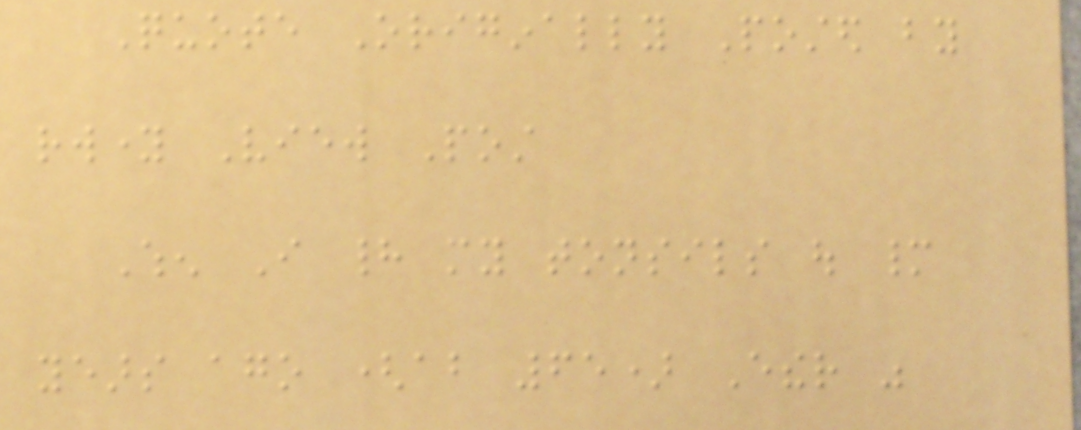Quote Originally Posted by
rwyoung View Post
When I had my tonsils out many
years ago (about 65) Ether was
